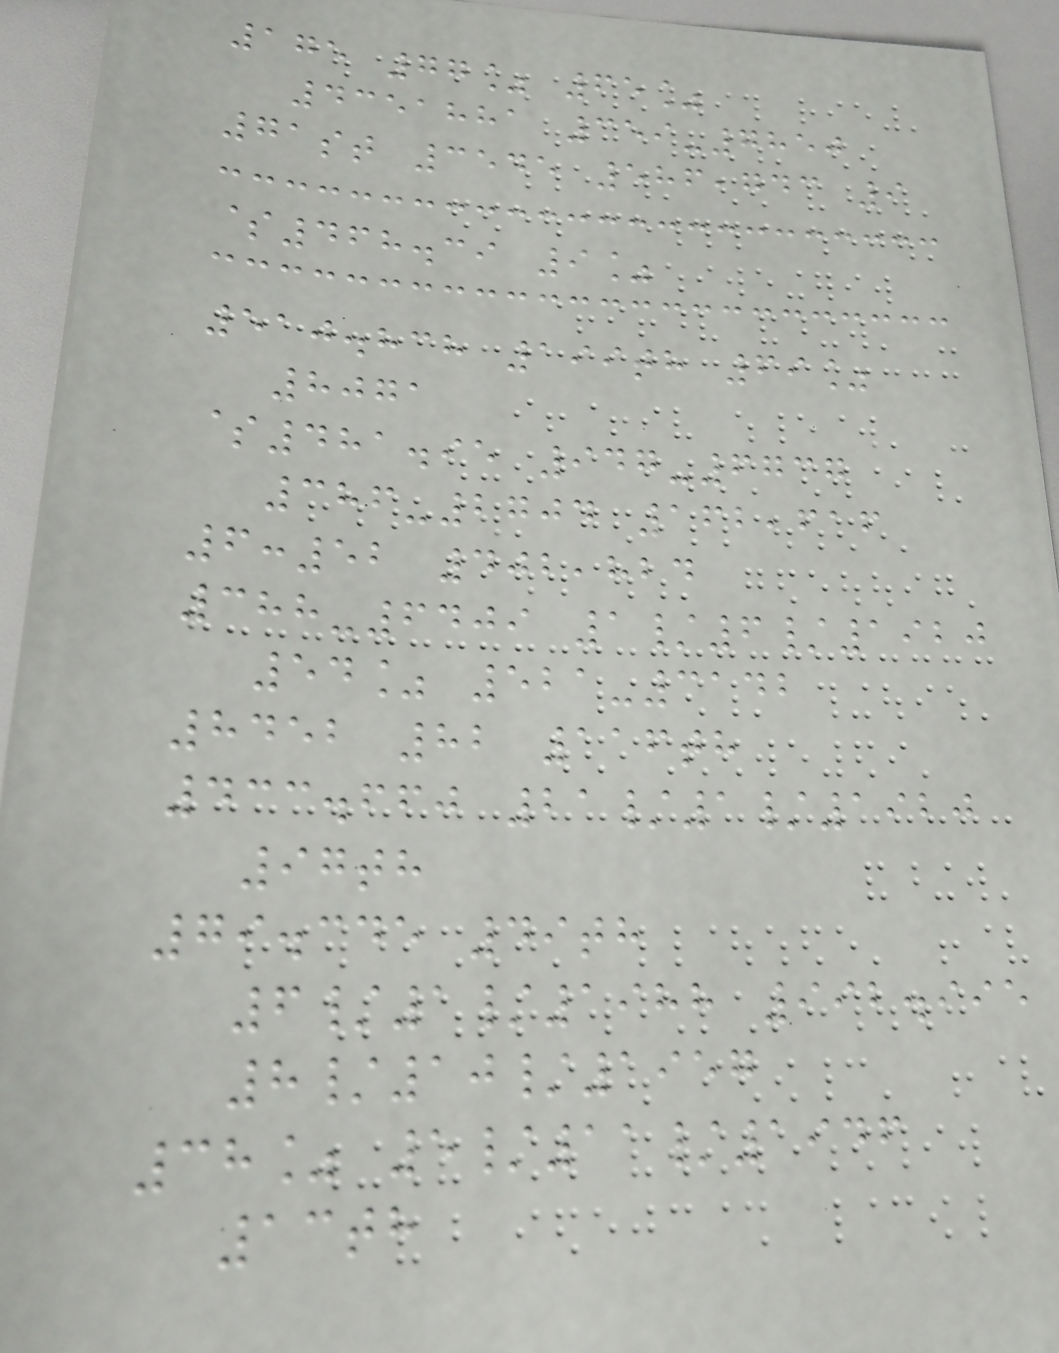175 77% 65%
4351881 359-7850
71st 3545 586,743 9
$468.39 9%
510.838 199th 69%
8071
$481.95 947-6737
386-2704 162,616
6:52 402,824
388-6409 1/6/1920
54% 521-3142
8452 82 116th
433.660 21/1/1920
97th
79.345 49th
6/1/1988 992.995
8/10/1957
38% 5/11/1946
13th
